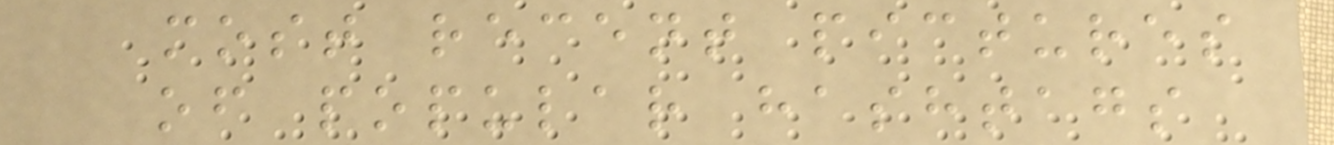most recent pictures
of popular hashtags
